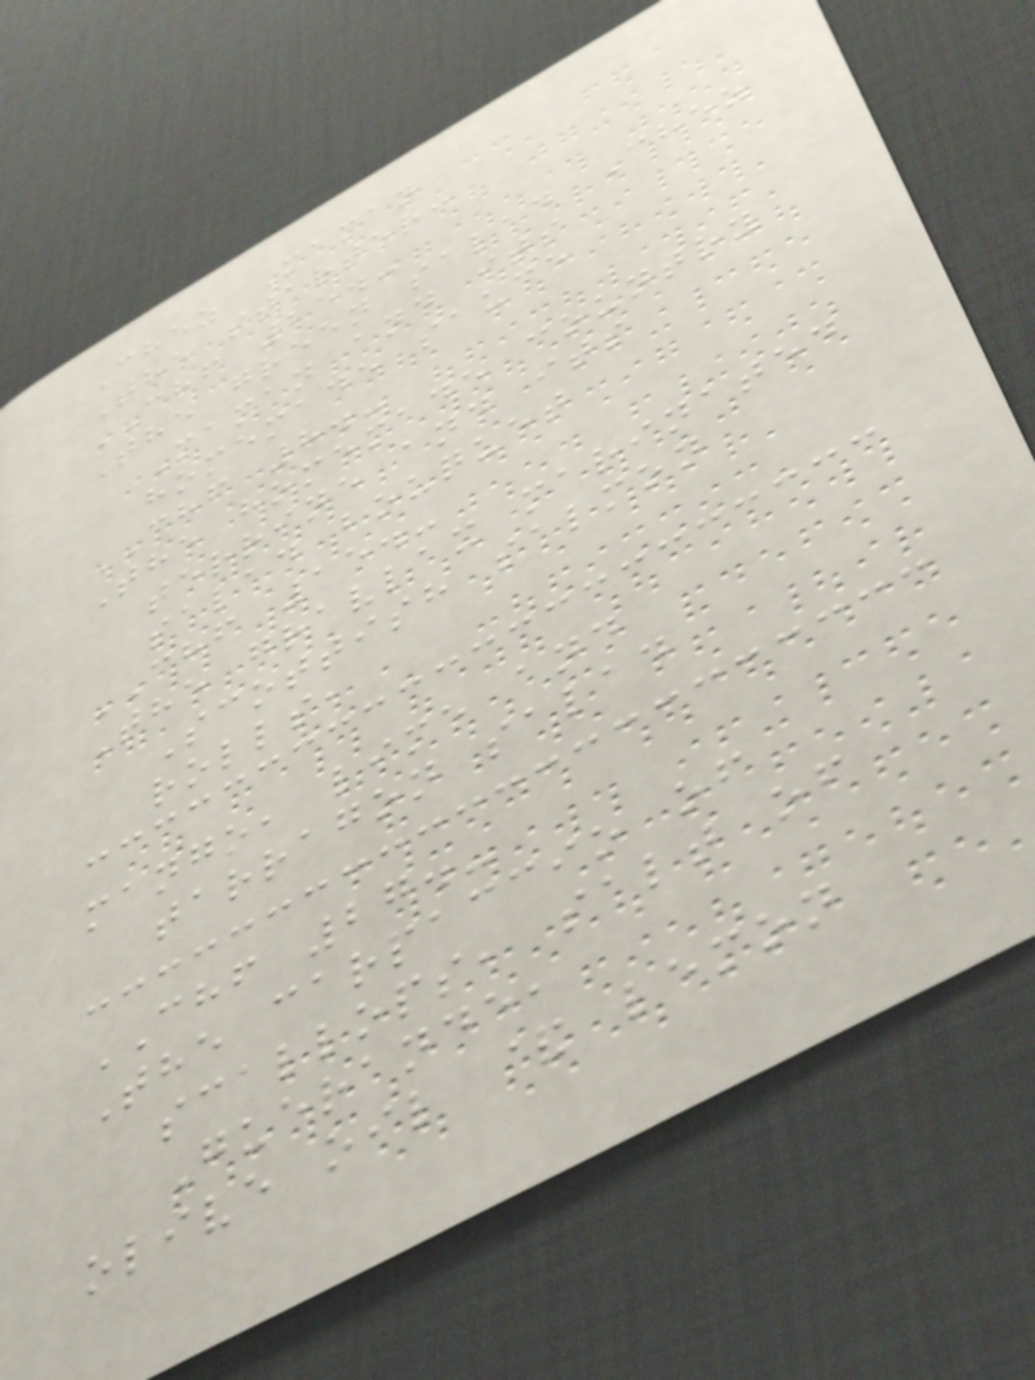Chez Maman
The starter:
CHF 25.-
The green salad Chez
Maman and its
homemade sauce
CHF 8.-
The homemade country
terrine and its
salad bouquet
CHF 15.-
The gravlax marinated
Scottish salmon
rolls,
mango, lime and
tarragon salad
CHF 27.-
The carpaccio of
scallops, salt of
Guerande,
olive oil & lemon
